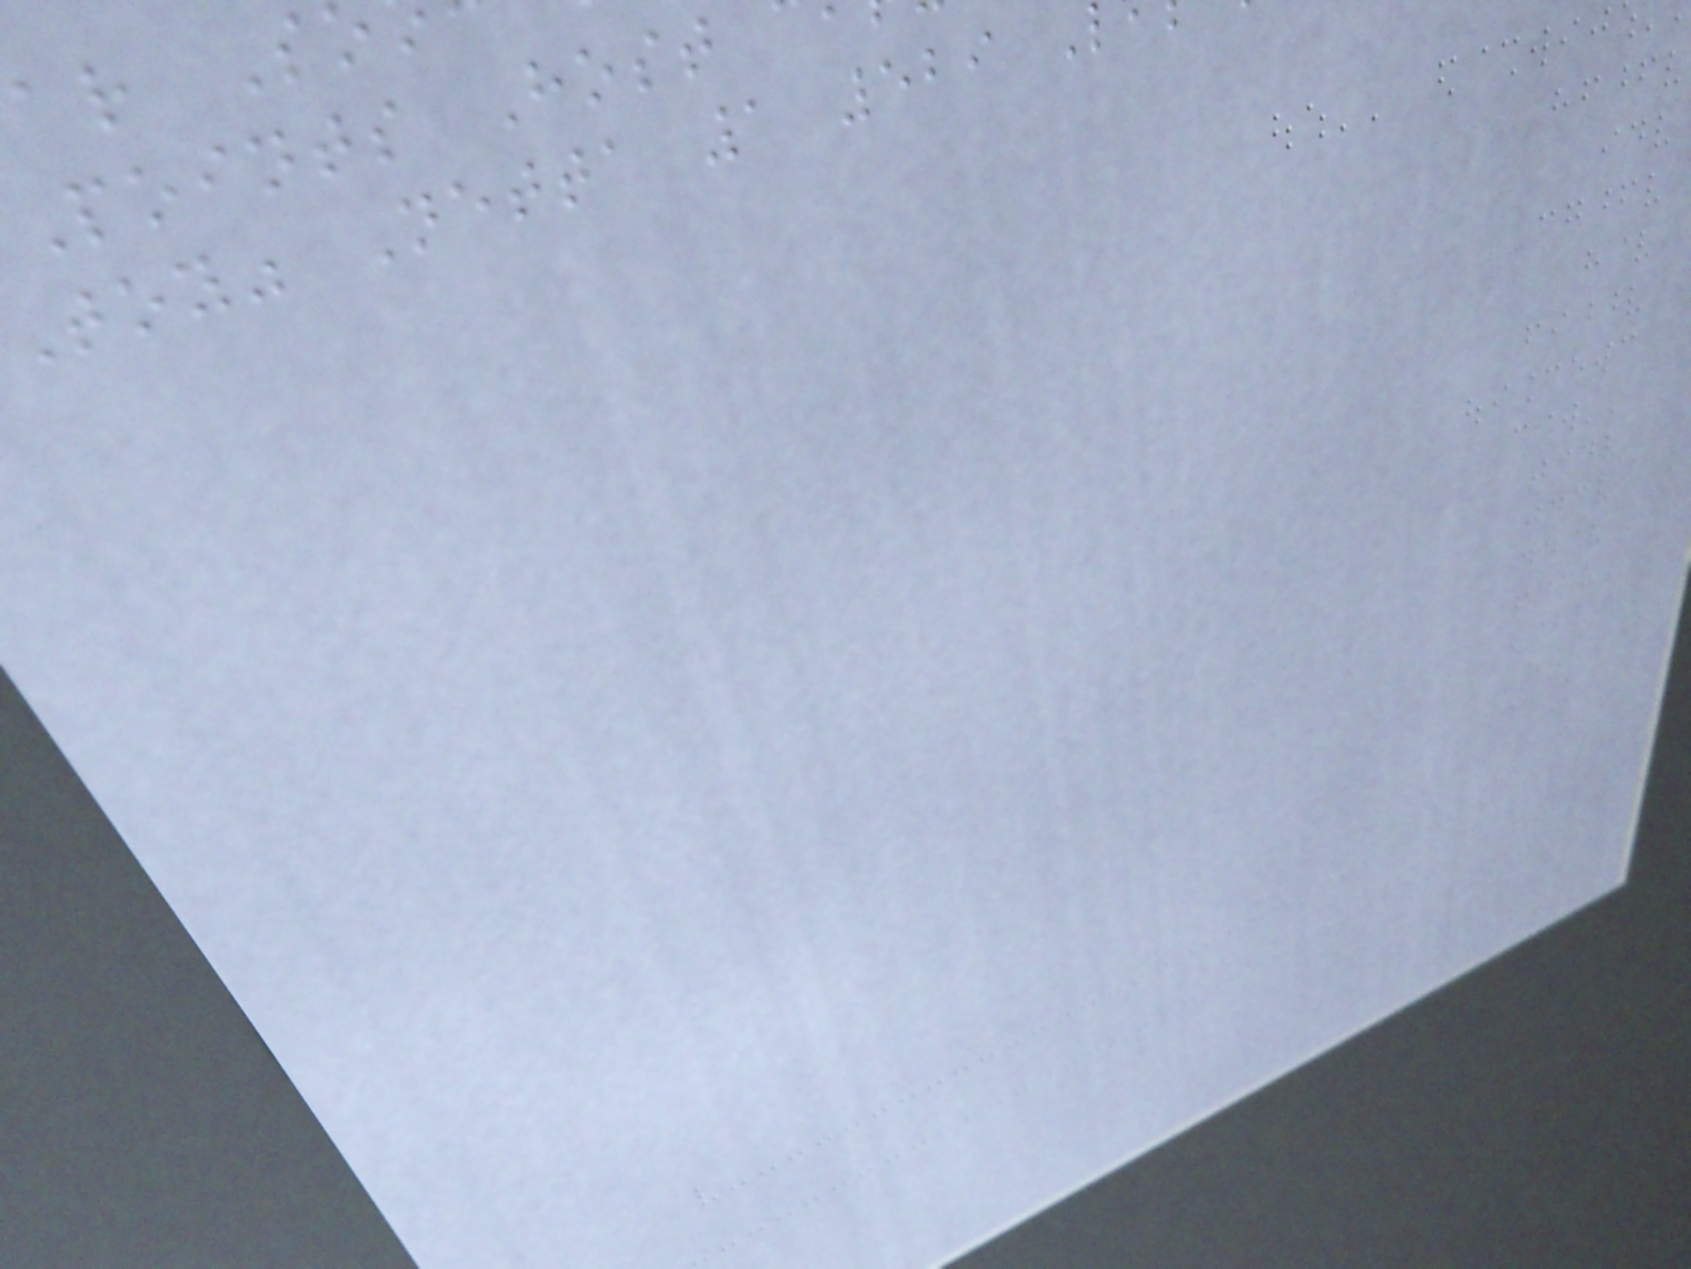points Host
toy" Netta 1 529
